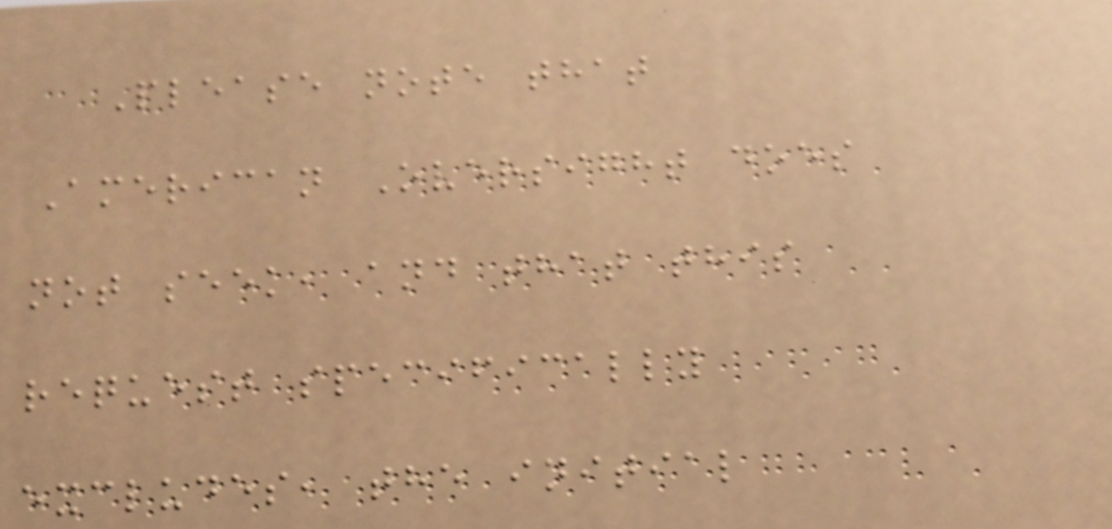Please note that
American Oversight does
not seek, and that this
request specifically
excludes, the initial
